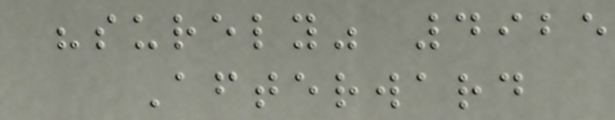"surely" 4925
Afterward
